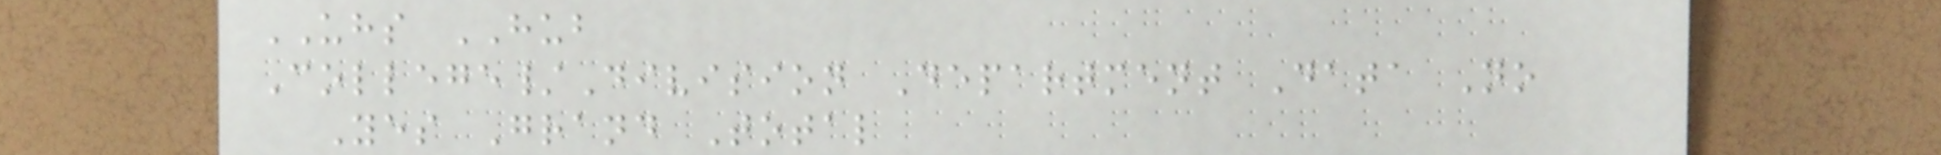UHS HUB
College/Division Department Data No
Yes Grand Total
